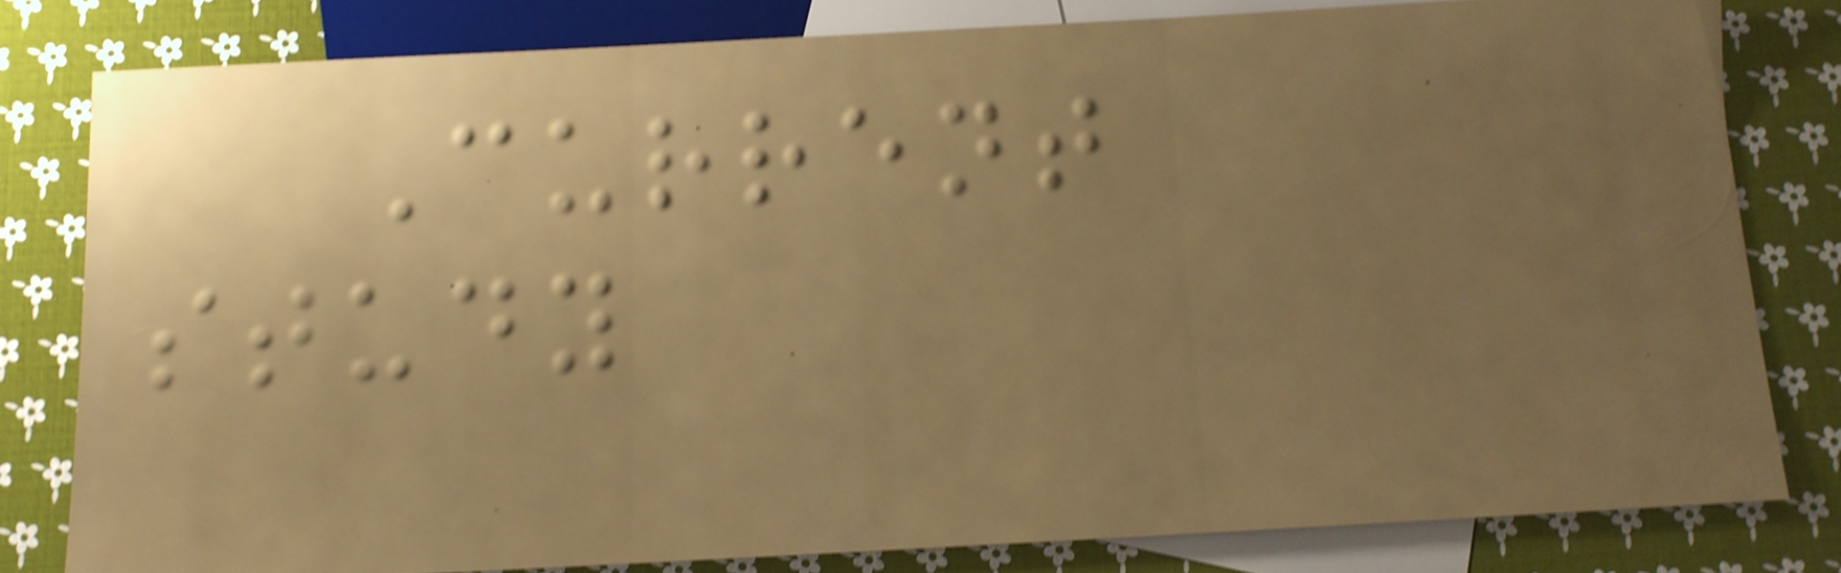Current
study
